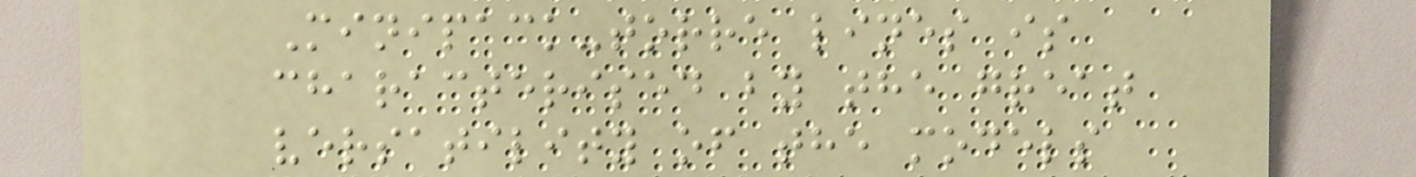Minipack-torre lines is
characterised by the great
versatility of the models
